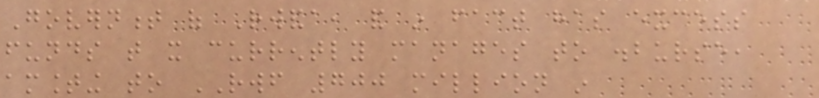Government of Rwanda, and in fact has excess
funds that it currently manages to disburse,
amounting to RWF 700 million in
